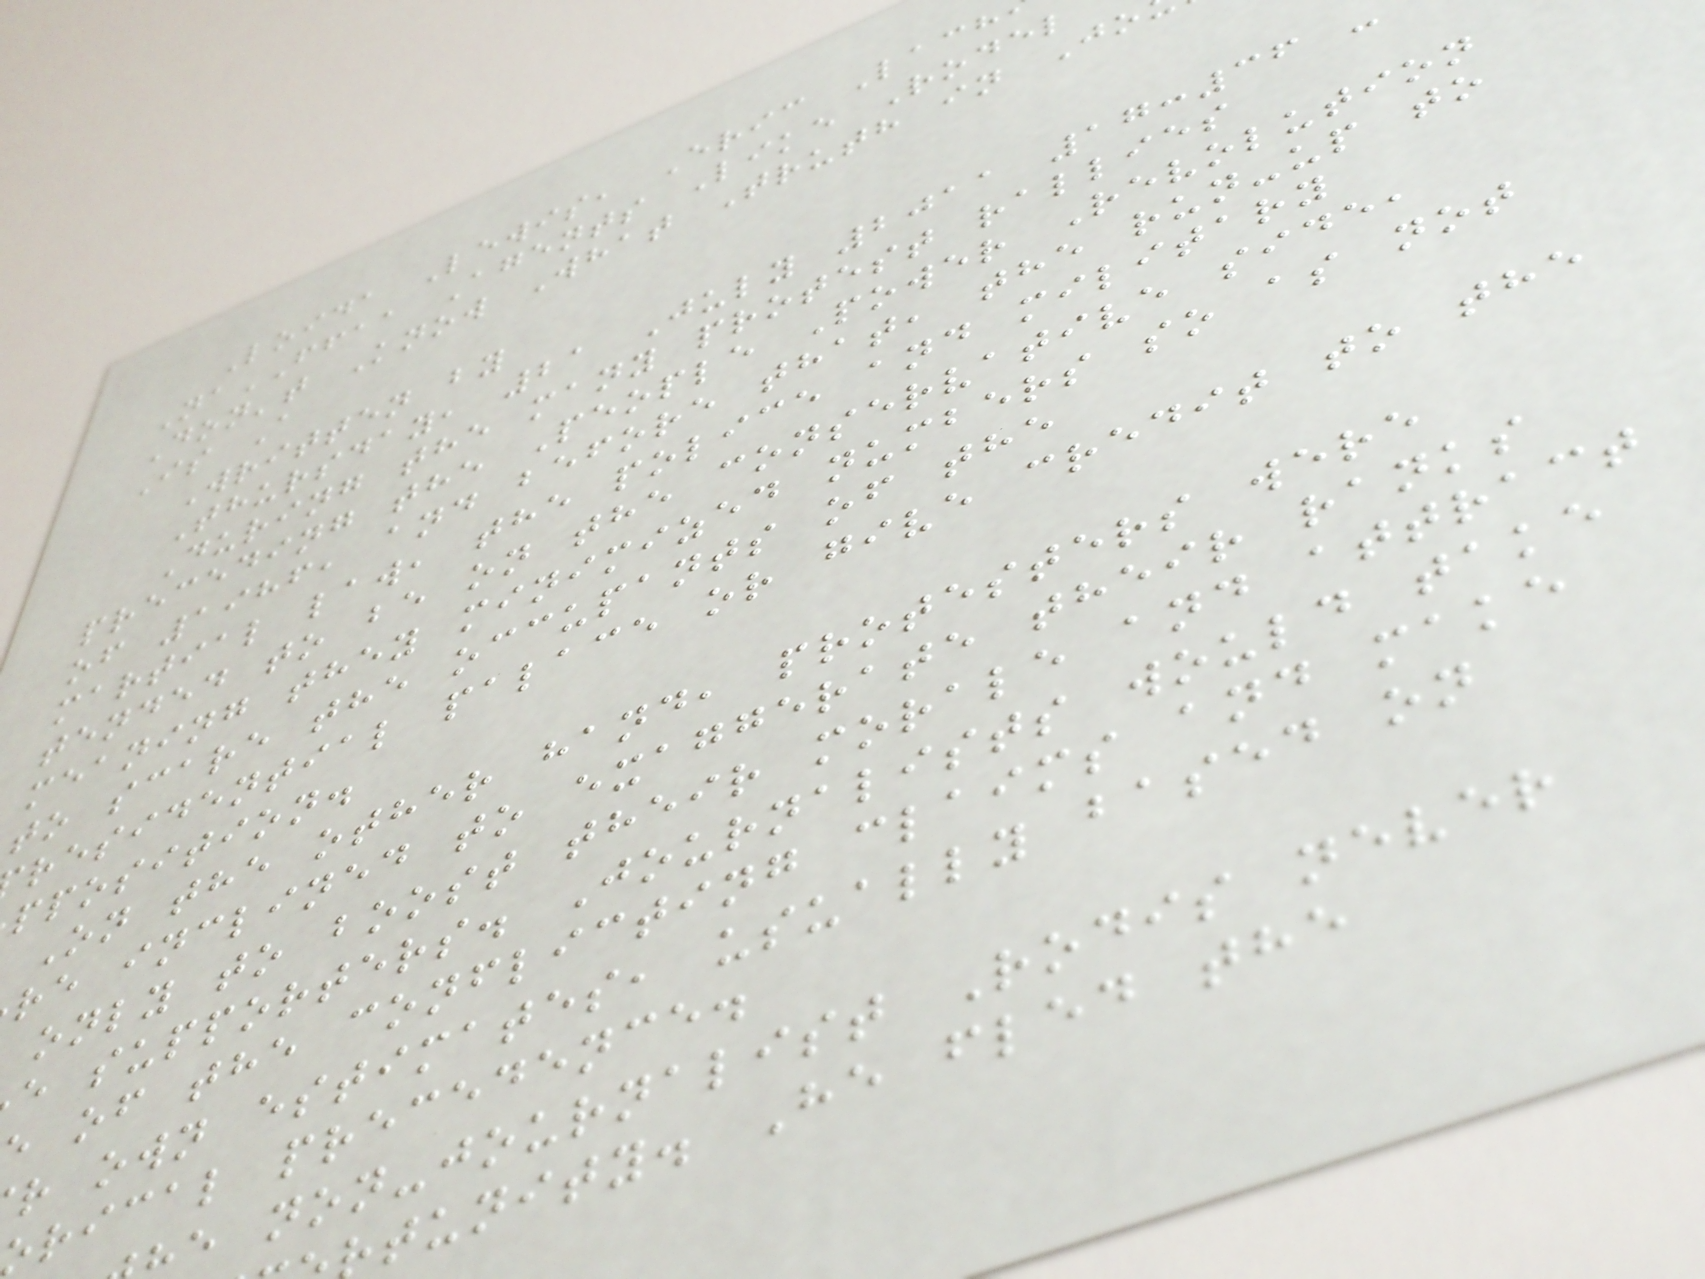Loida Lewis, Eric Lach
NaFFAA Agents Like Rodel
Don't Know What Truth in Jo
Is A
Written by
Thursday, 21 July 2011 17:36 -
During the many protest rallies
preceding the People Power Revolution
of 1986, and before that, the run-up to
martial law, the police and military
tended to be on the conservative side,
meaning they minimized numbers so as not
to scare the occupants of the
residential palace or give credit to the
pposition.
On the other hand, protesters were
re inclined to exaggerate their ranks
only to boost their morale and attract
e supporters. Journalists would take
of the conflicting claims and make
r own estimates, usually based on
orical precedence.
e non-journalist Rodis never
tunity. He fled the
